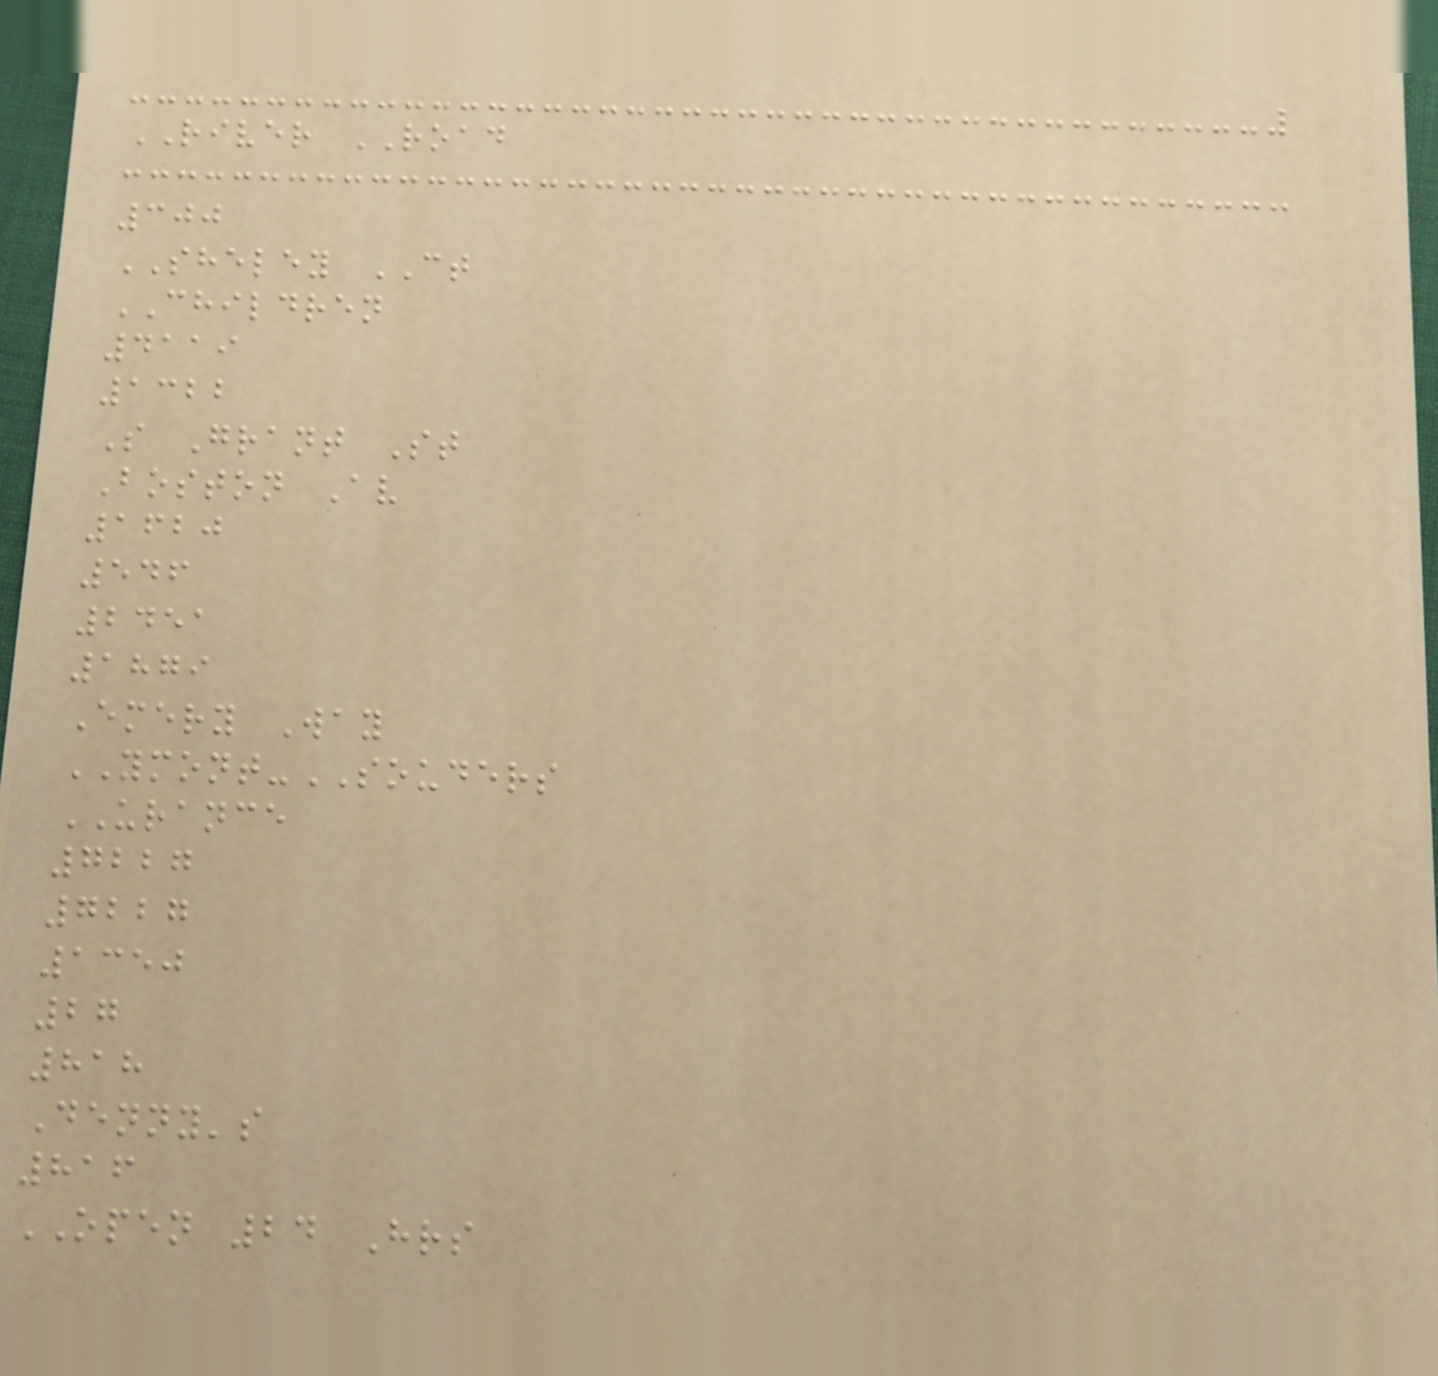RIVER ROAD
300
SHELEY CT
CHILDREN
4119
1322
S Grant St
Boston Av
1620
546
2451
1879
Emery Way
YMONT-SOUDERS
URANCE
7227
7227
1350
27
818
Denny's
816
OPEN 24 Hrs
